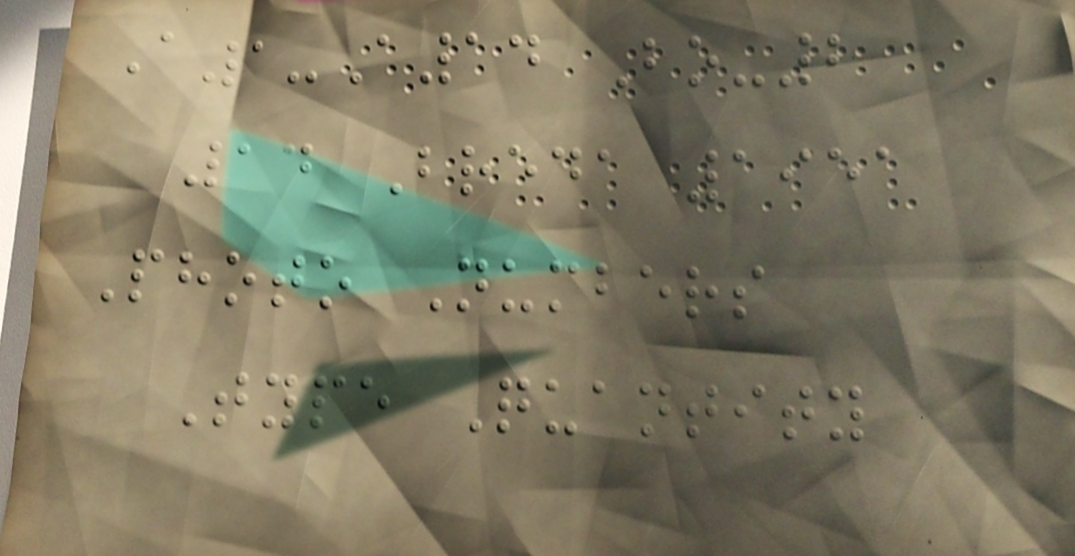A1-A14 Bo-2
14 Breda 1951
Photo Numbers
Type Quantity
